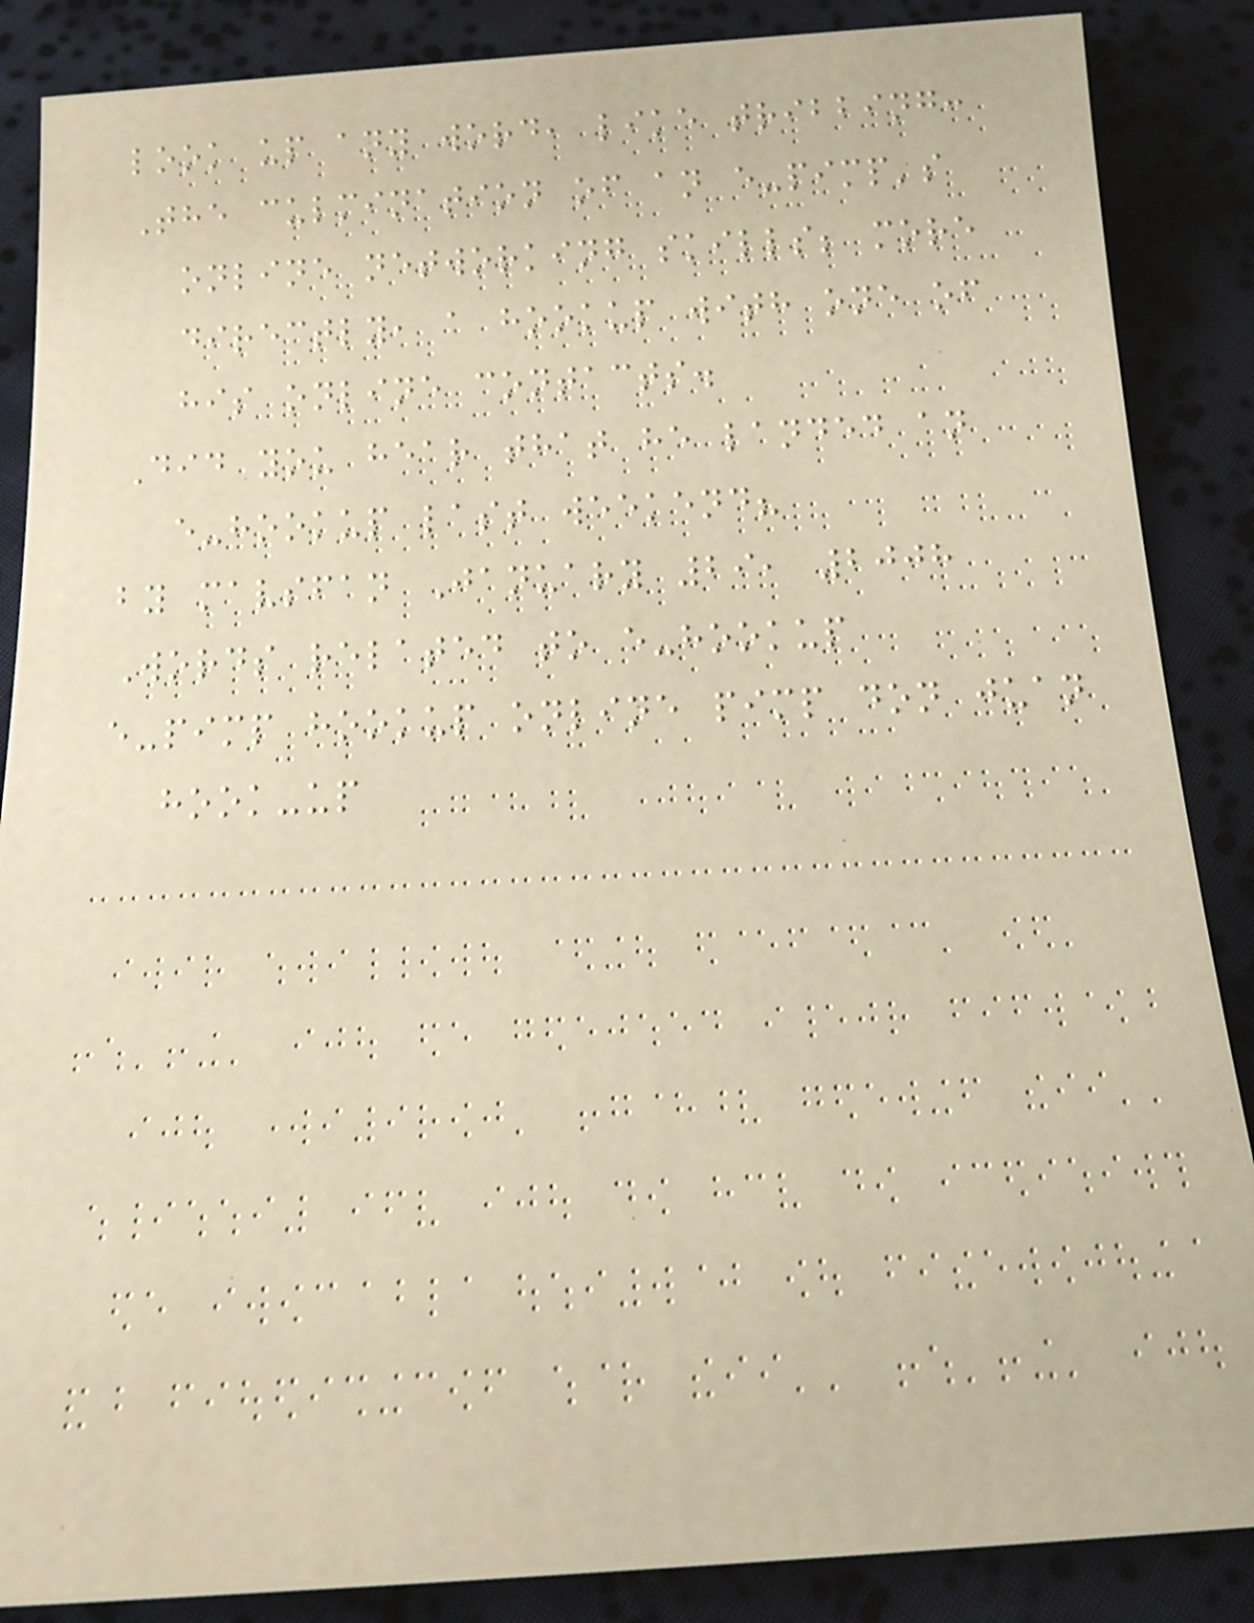look up any word, like tribbing:
The culmination of an e-pimp's
online networking skills; more
directly, a hookup with one of
his online contacts.
Did you hear that he landed an
e-hookup last weekend?
by mavsfan January 29, 2008
Words related to e-hookup
e-pimp hookup online pimp don juan
hook-up
